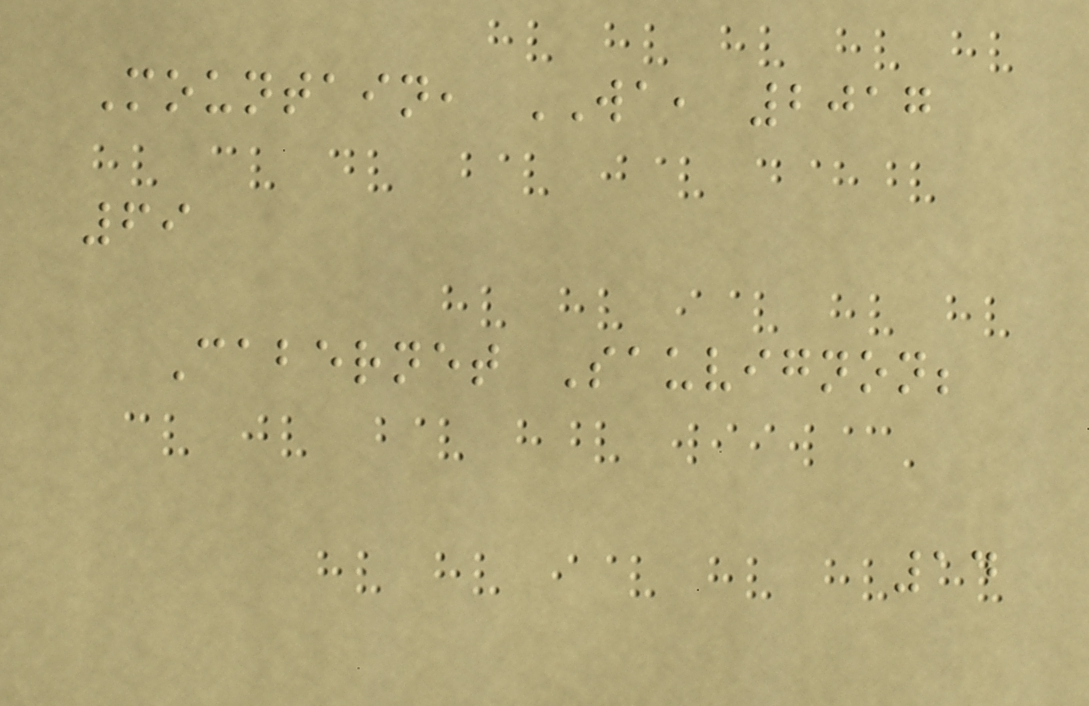Mountain, WA, 2017
69
Cabernet Sauvignon;
14
